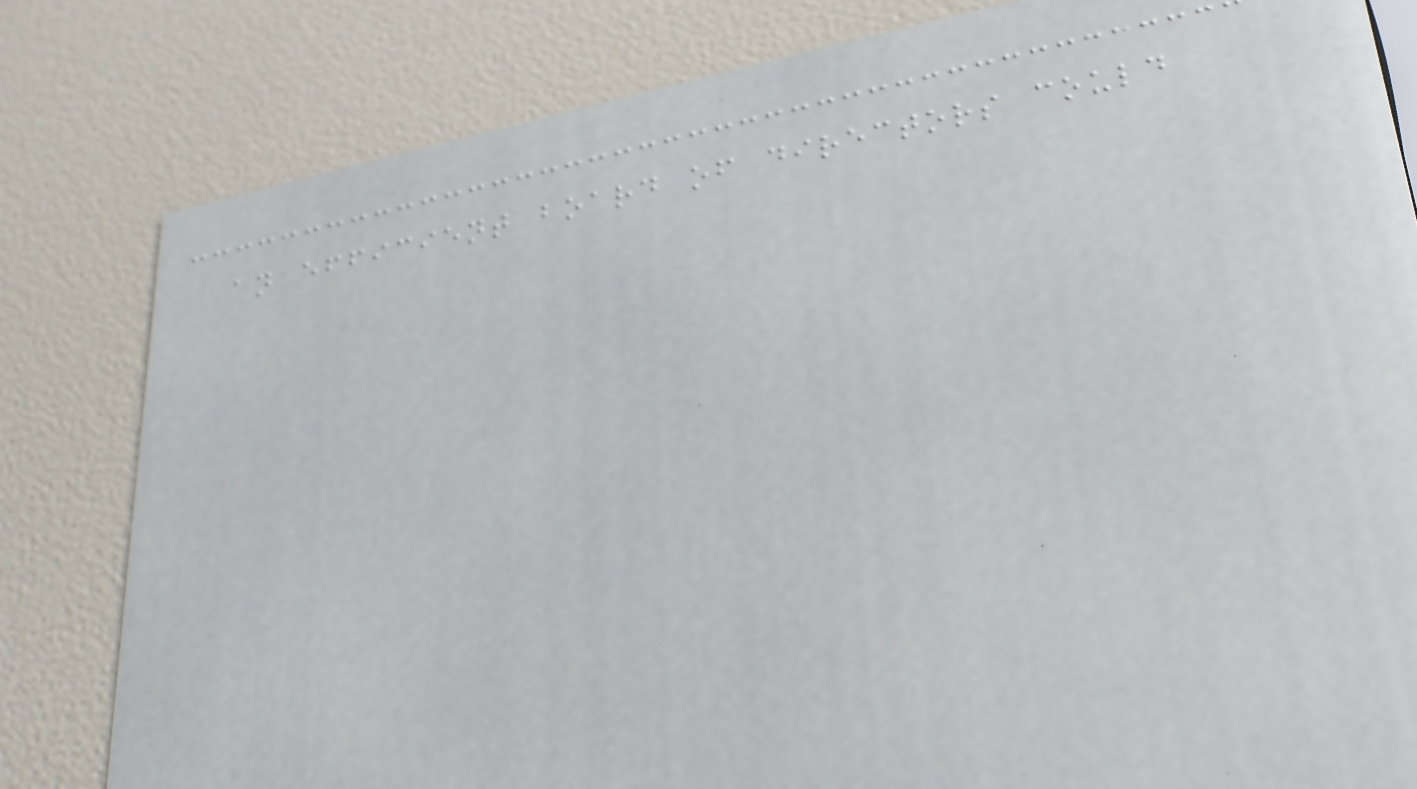an efficient board of directors could
